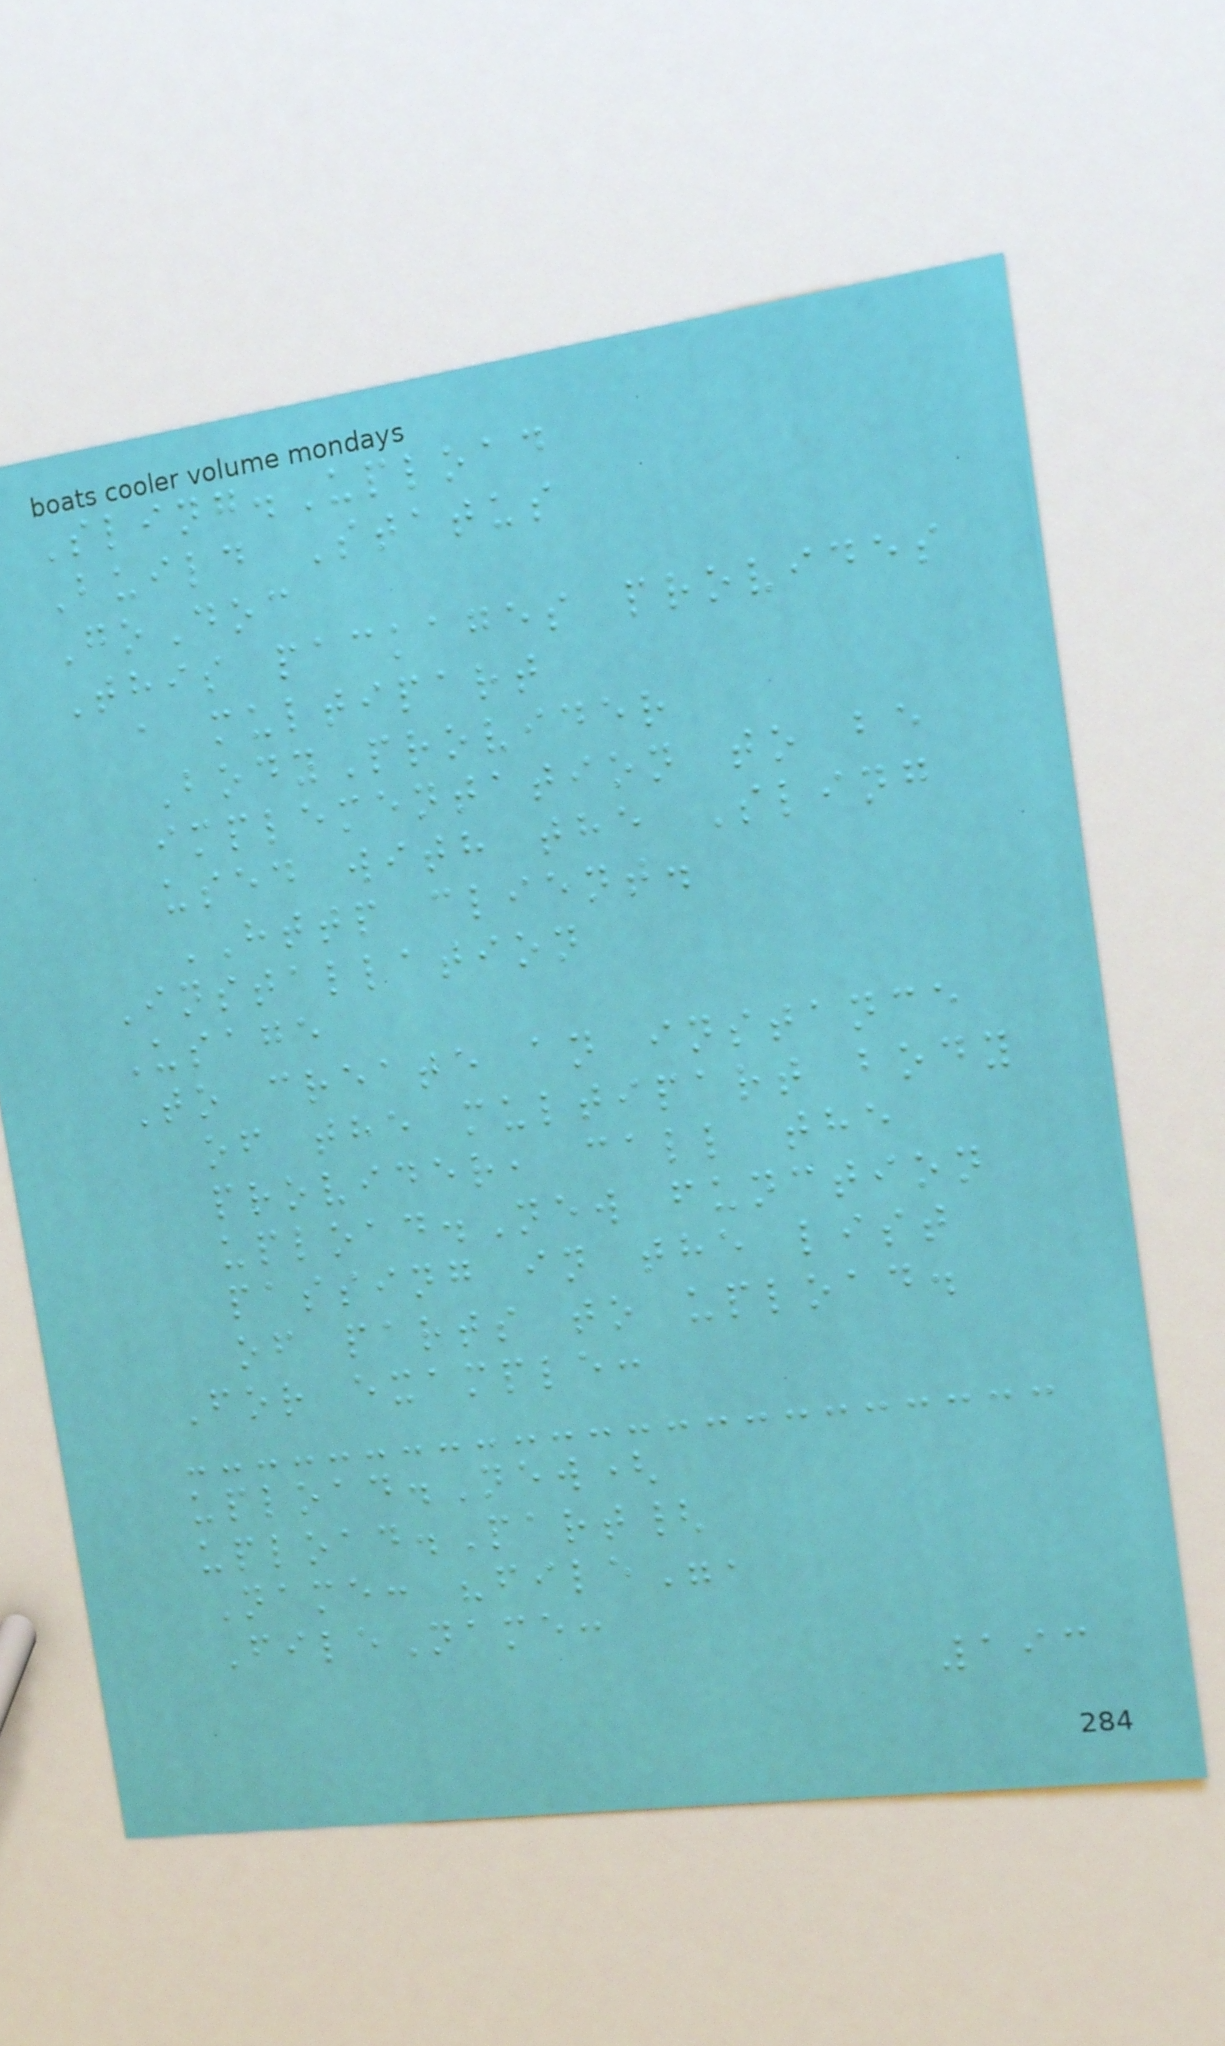Sling.Upload
Build Status
GoDoc
This packages provides
a multipart
BodyProvider
implementation to be
used with the Sling
HTTP client.
Installation
Usage
To create an instance
of the multipart body
provider, call the
upload.New function
passing in the list
of parts to upload.
For example:
upload.New(
upload.Part{
Name: "file",
FileName:
193
